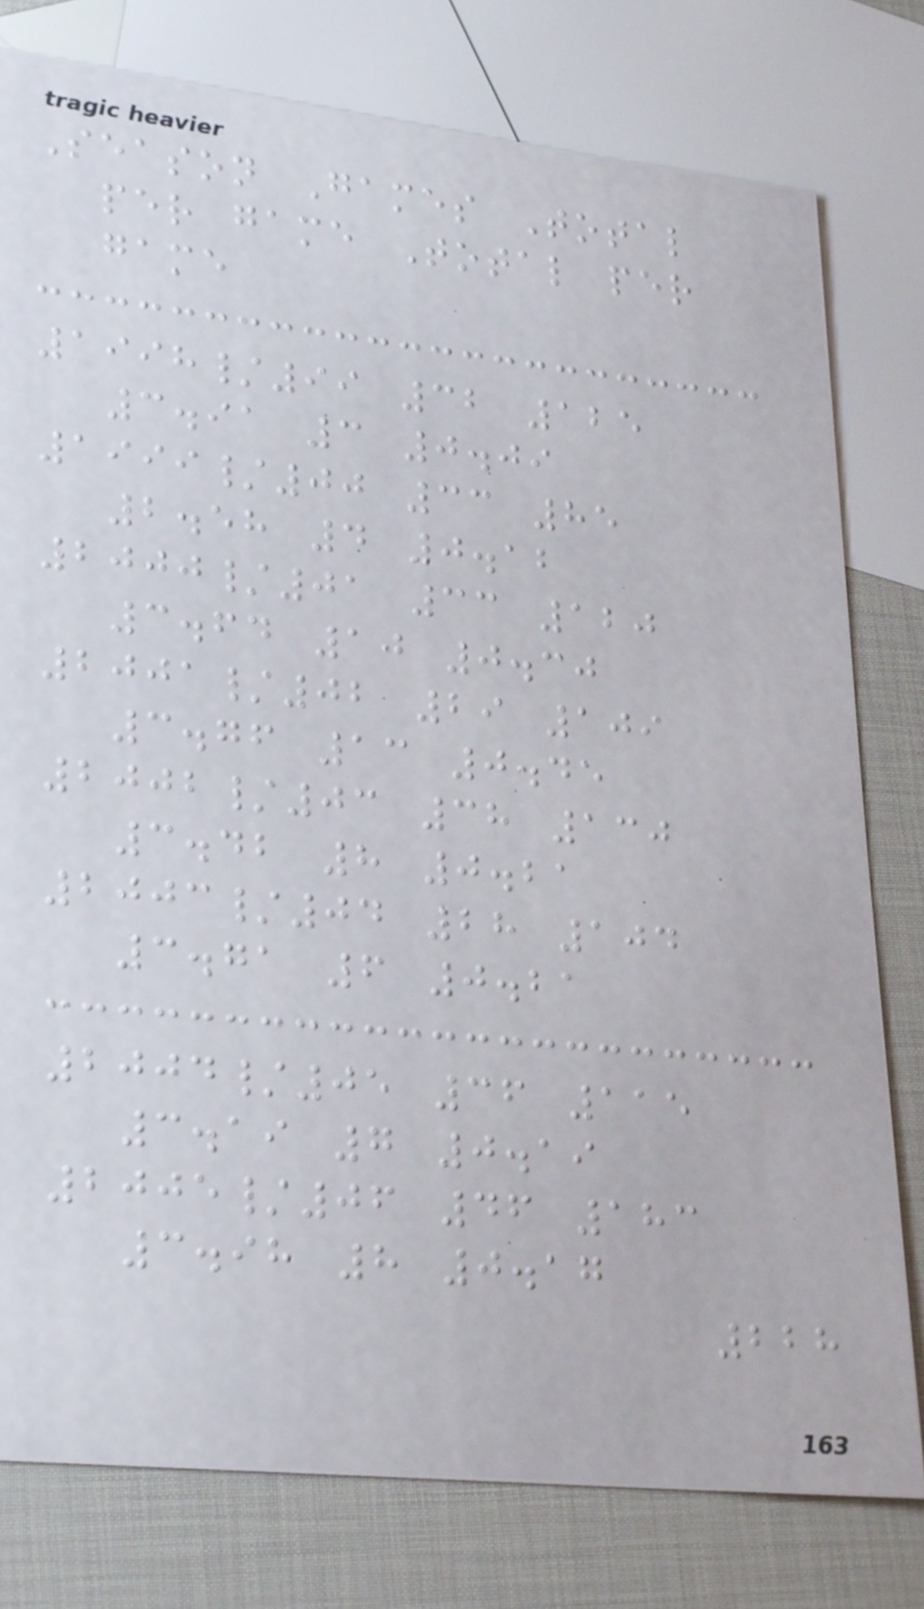Season Games Total
per game Total per
game
1998/99 32 125
3.91 3 0.09
1999/00 33 85
2.58 4 0.12
2000/01 33 120
3.64 10 0.30
2001/02 29 109
3.76 13 0.45
2002/03 38 130
3.42 8 0.21
2003/04 28 104
3.71 6 0.21
2004/05 36 115
3.19 7 0.19
2005/06 46 183
3.98 8 0.17
228
